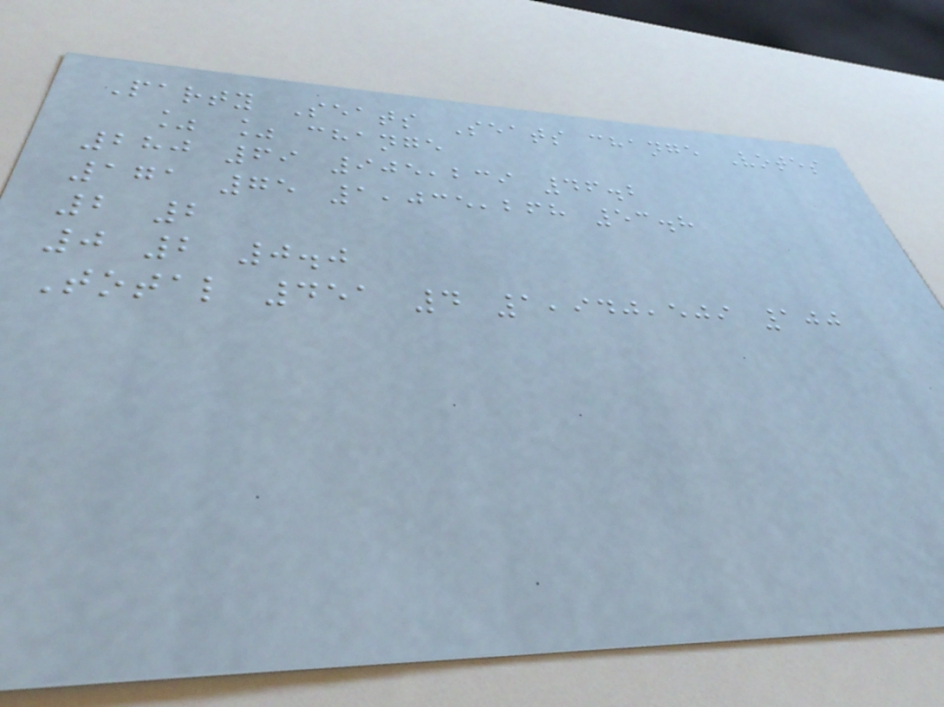Party Seats Seats change Votes
% % change
280 69 905,239 46.2
171 75 1,035,268 53.8
2 2
0 2 0.0
Total 451 4 1,940,509 100
